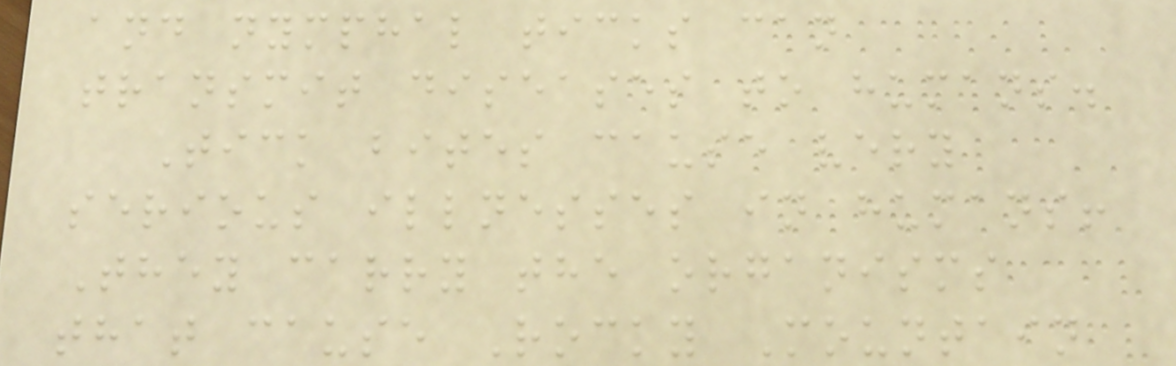and nymphal ticks can
transmit diseases to humans.
Tick bites cause very
serious illnesses in humans!
They carry the organisms
that cause Rocky Mountain
